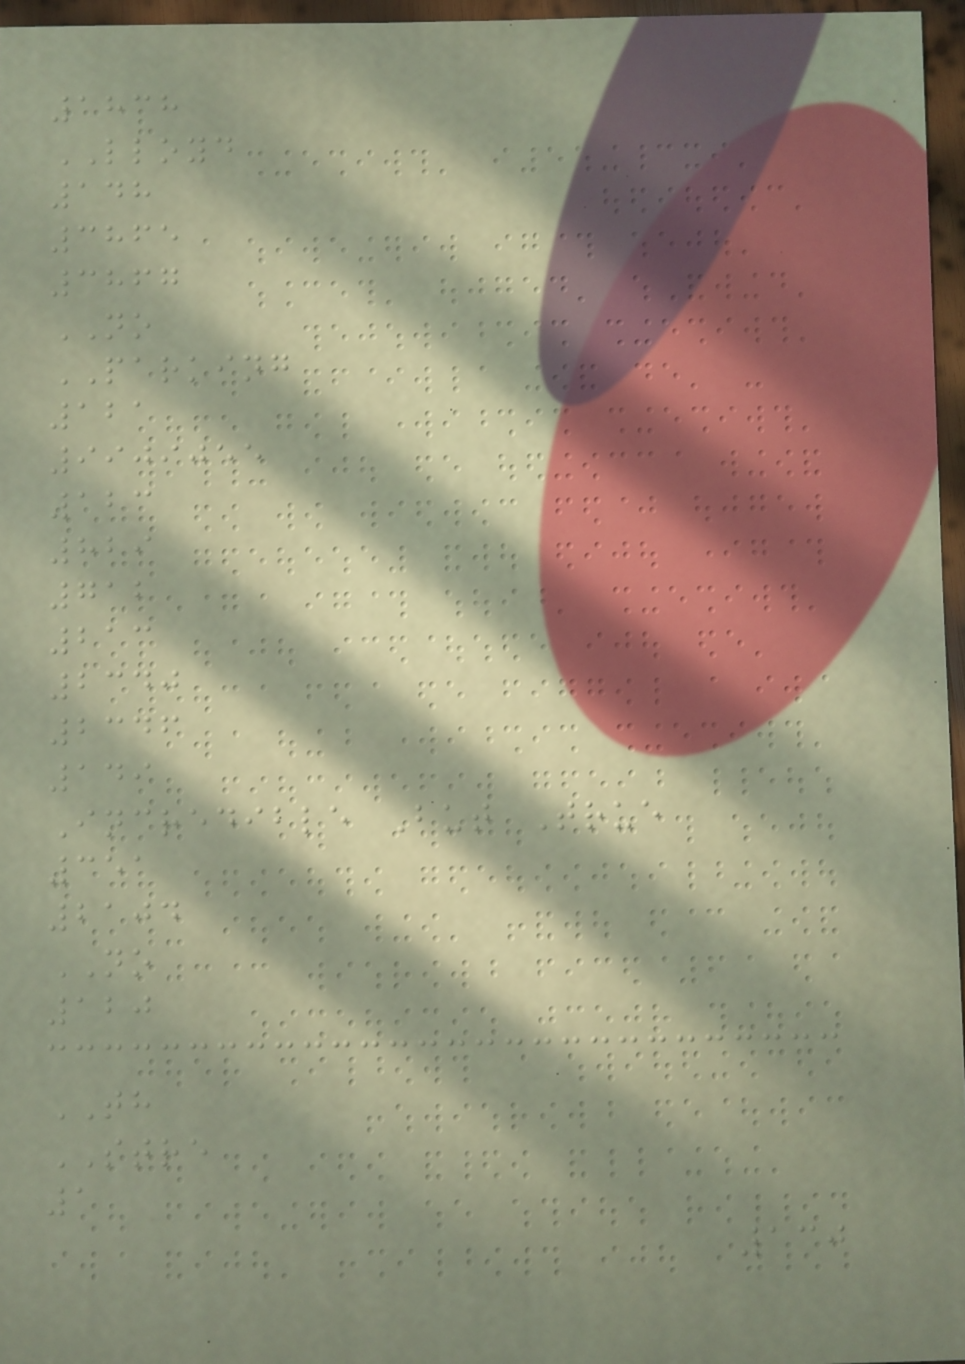1838
LLOYD
148
3865
3867
NO
PARKING
121
9909055
123
829
712
213
2340
2346
149
Incredible But True
351
2104
NO
120
TH
STRE
1
130
